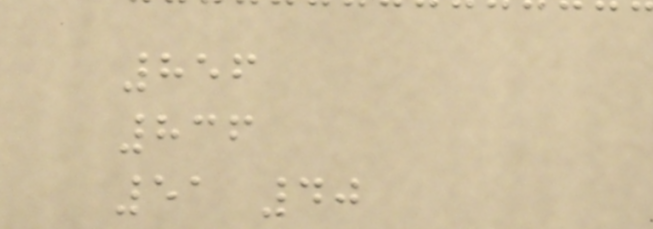856
836
51 40
